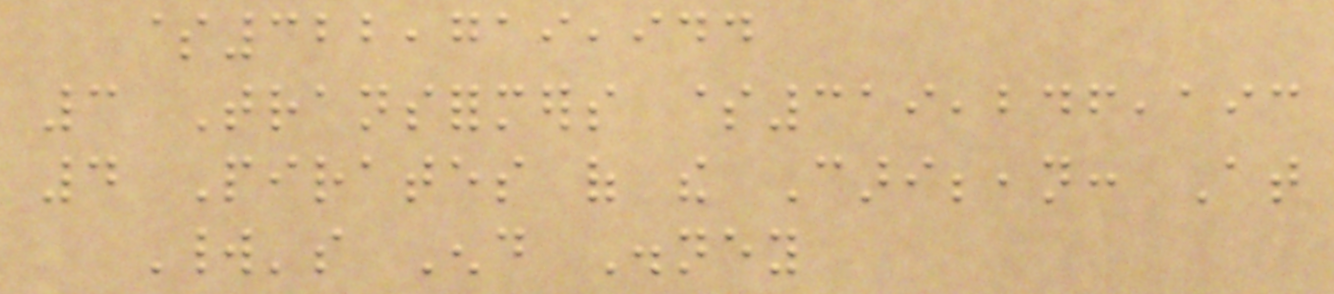$322,719,944
3 Transformers $319,246,193
4 Pirates of the Caribbean: At
World's End Disney
